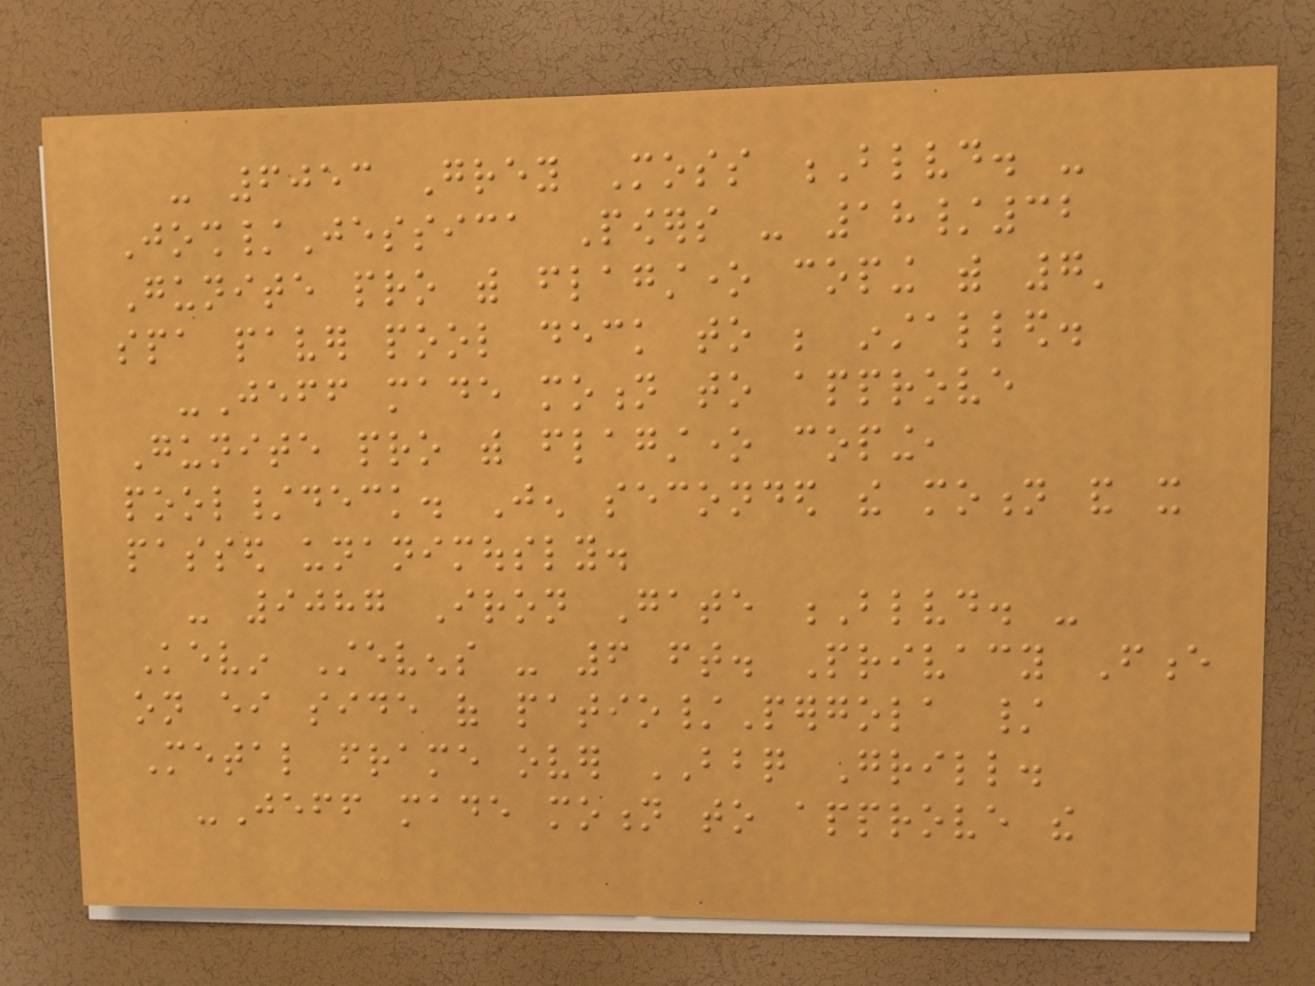- 6053 Grey Moss Blvd. -
Josh/Jessica Powers - 18/32
Gunite pro with flagstone coping with 7'
spa paver pool deck to be installed.
-Jeff made motion to approve
Gunite pro with flagstone coping,
pool/deck. Jen seconded the motion and it
passed unanimously.
- 9087 Iron Gate Blvd. -
Kevin Stevens - 6 ft. Privacy Fence
on either side of patio/Pergola /
Metal frame over BBQ Grill.
-Jeff made motion to approve the
